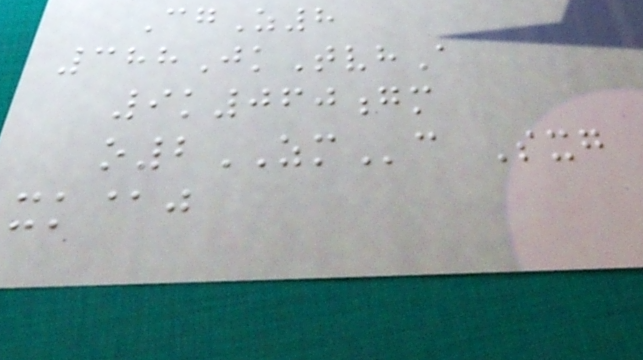CgZ8
388JkTvhA
9k060gm
o2ZMc Sxg
xk@j
